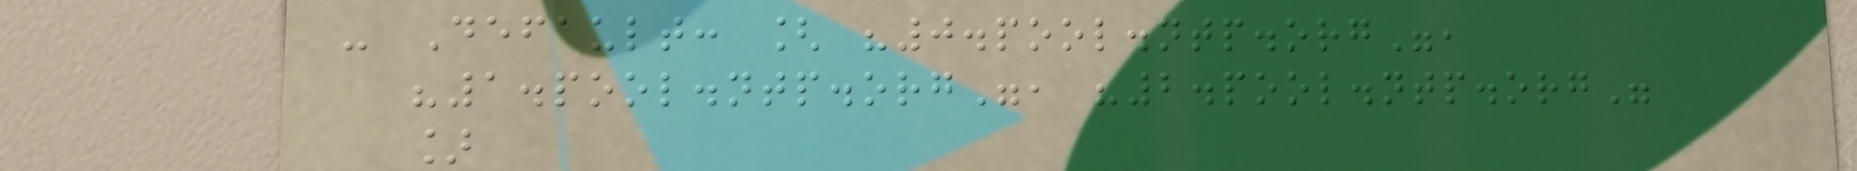- Default: [ "0.pool.ntp.org",
"1.pool.ntp.org", "2.pool.ntp.org"
]
